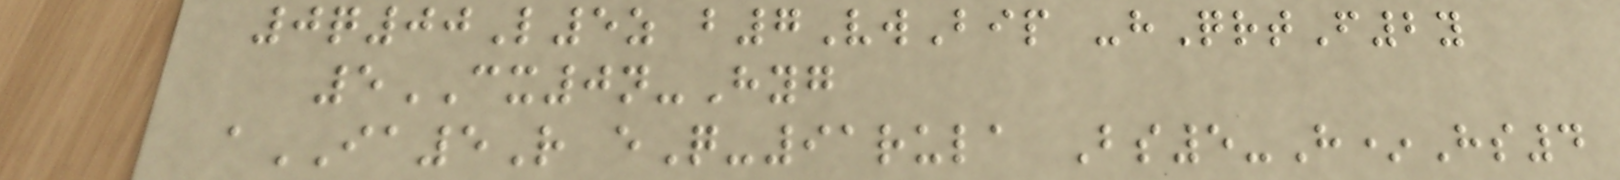0q00L5z b7VwBip -hQrtF2y
5CX0n-Hyg
aIA5R eQ-91rula Bs5-H*Hs4
